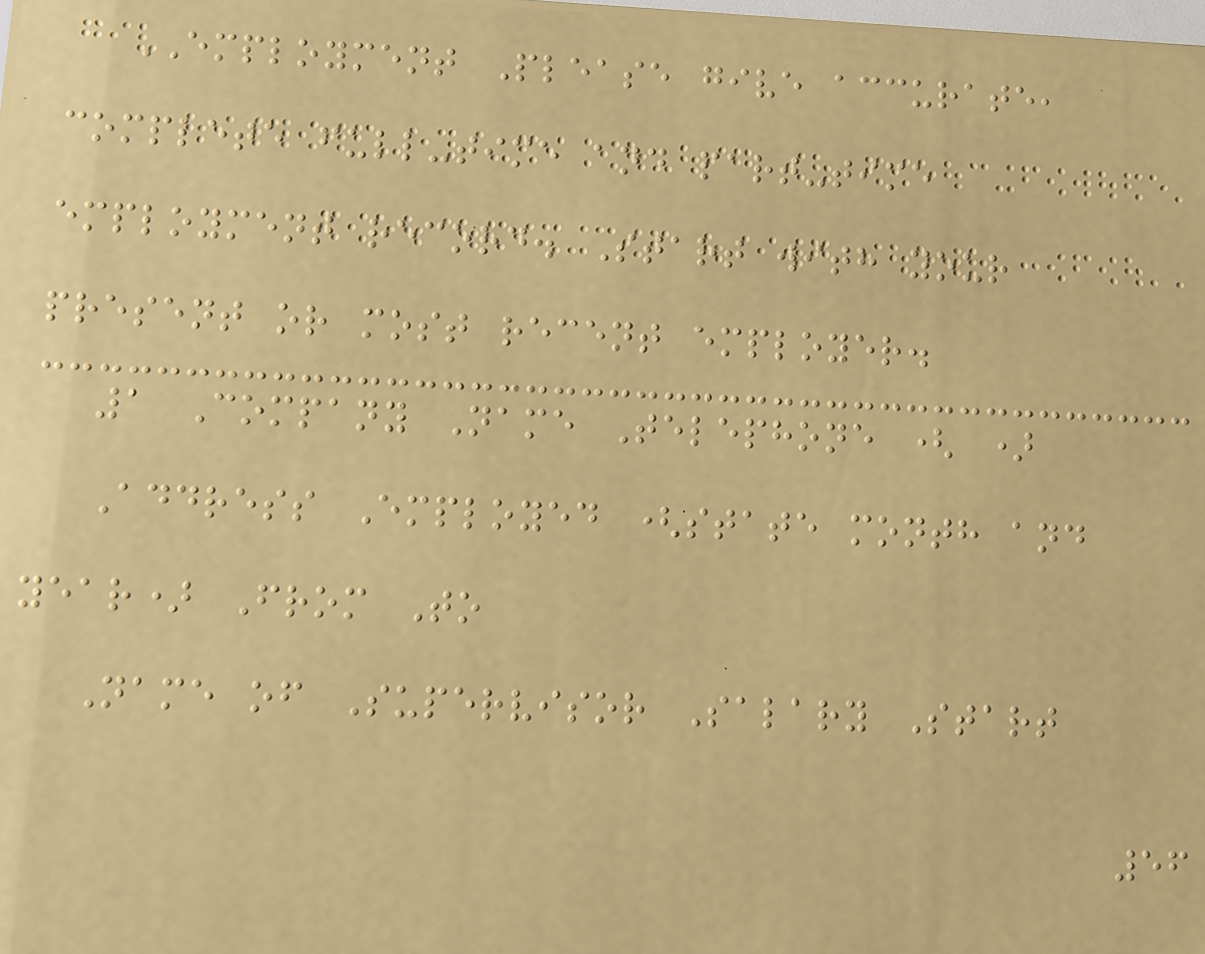EMPLOYMENT Please give accurate,
complete full-time and part-time
employment record. Start with your
present or most recent employer.
1 Company Name Telephone ( )
Address Employed (state month and
year) From To
Name of Supervisor Salary Start
56
